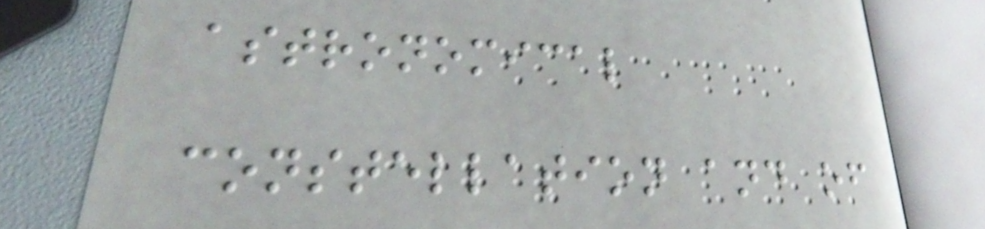astronomical
constellation and of
